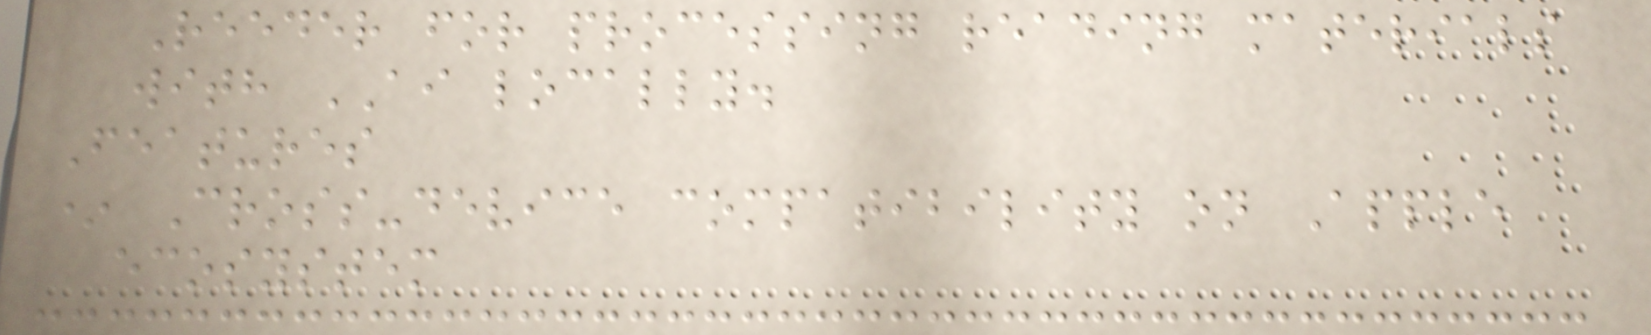Reeder for processing reading materials
with AI locally.
Features
* Cross-device compatibility on Apple
ecosystem
